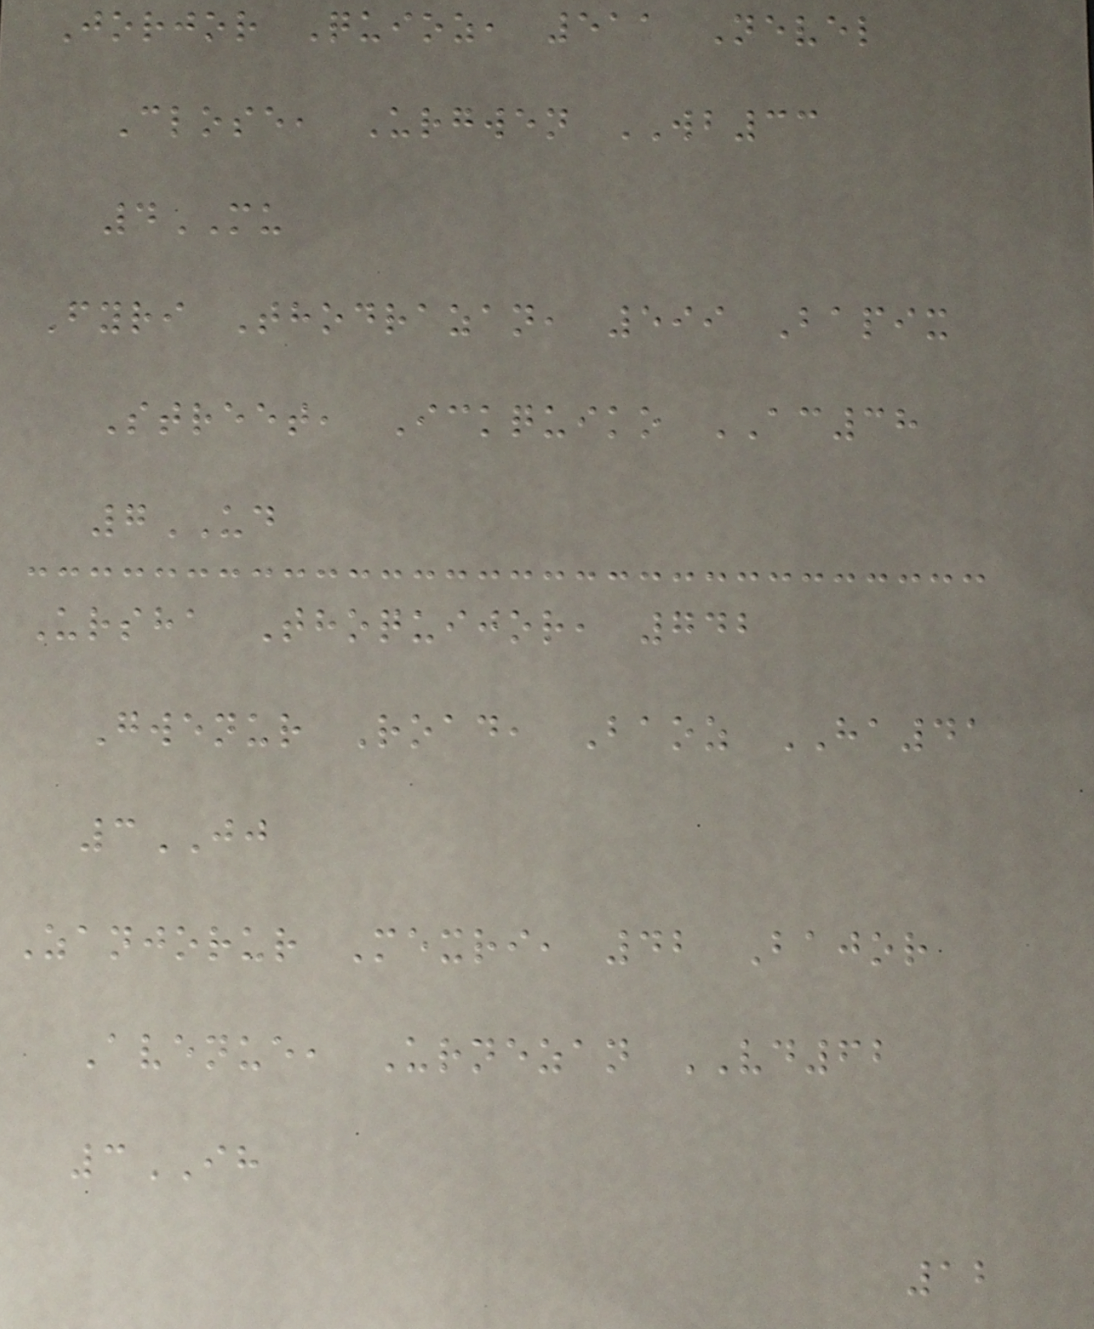Jorjor Quioz, 511 Nevel
Close, Urgwen WB33
4MU
Fyri Thodrazan, 599 Bapix
Street, Ickquiko AC38
7UD
Ursha Thoquijor, 742
Gwenur Road, Baoz HA41
3JJ
Zanjorur Mexri, 42 Bajor
Avenue, Urnezan VD62
3IH
12
